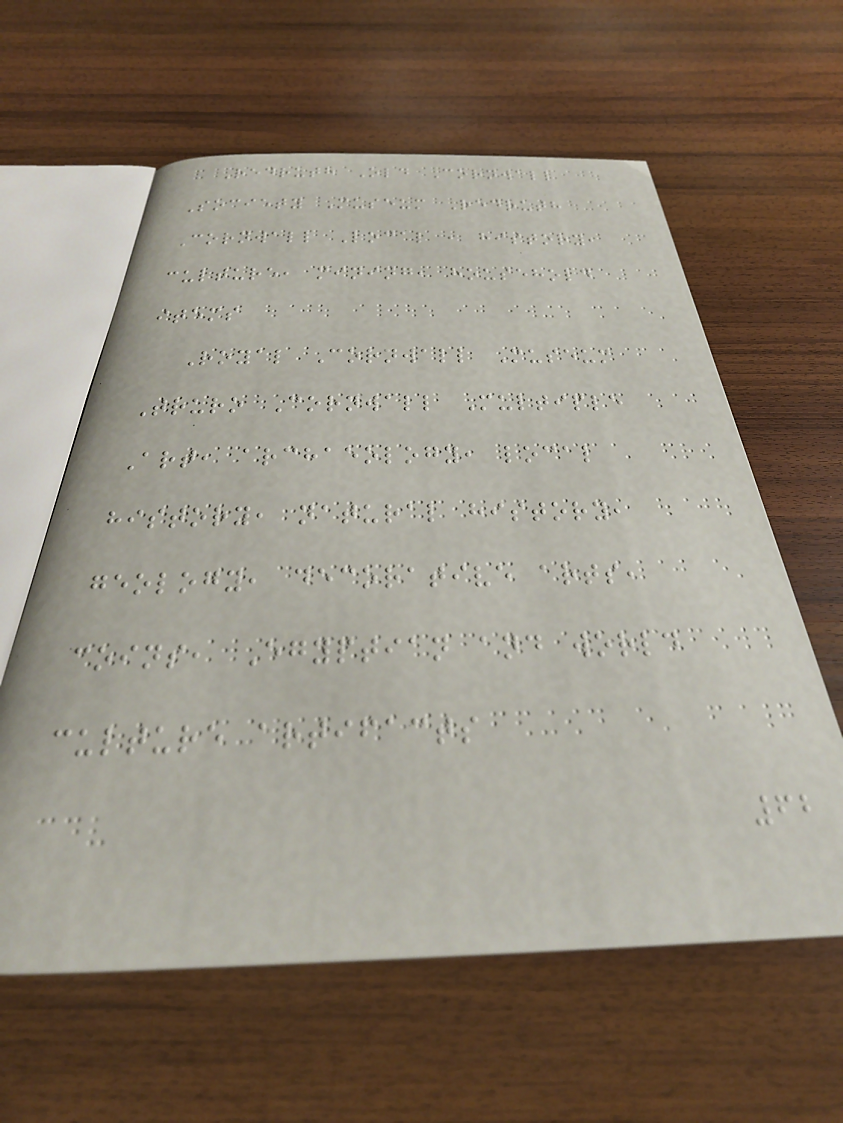Redruth Old Cornwall
Society Museum Redruth
Cornwall Local , history,
culture, mining, household
items
Royal Cornwall Museum
Truro Cornwall Multiple
Art, archaeology, local
history, natural history,
geology, decorative arts,
coins, Egyptian and world
culture artifacts
62
